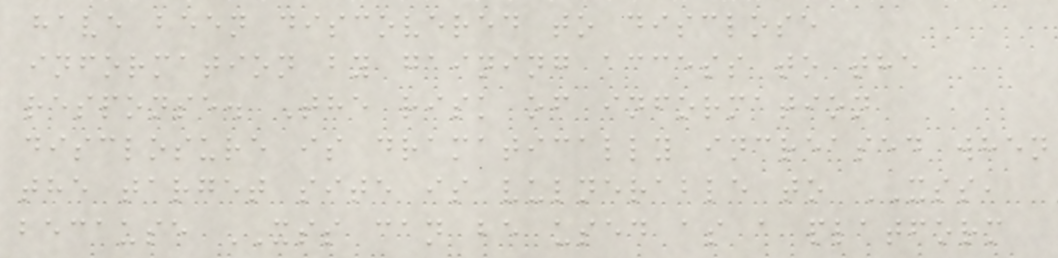have been discovered to disclose
information by gaining access to the
response. The risk of information
disclosure is dramatically increased when
the target site is vulnerable to XSS,
because XSS can be used as a platform
